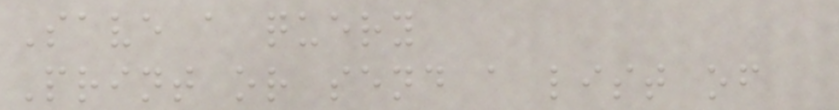Save a query
Print or send a list of
